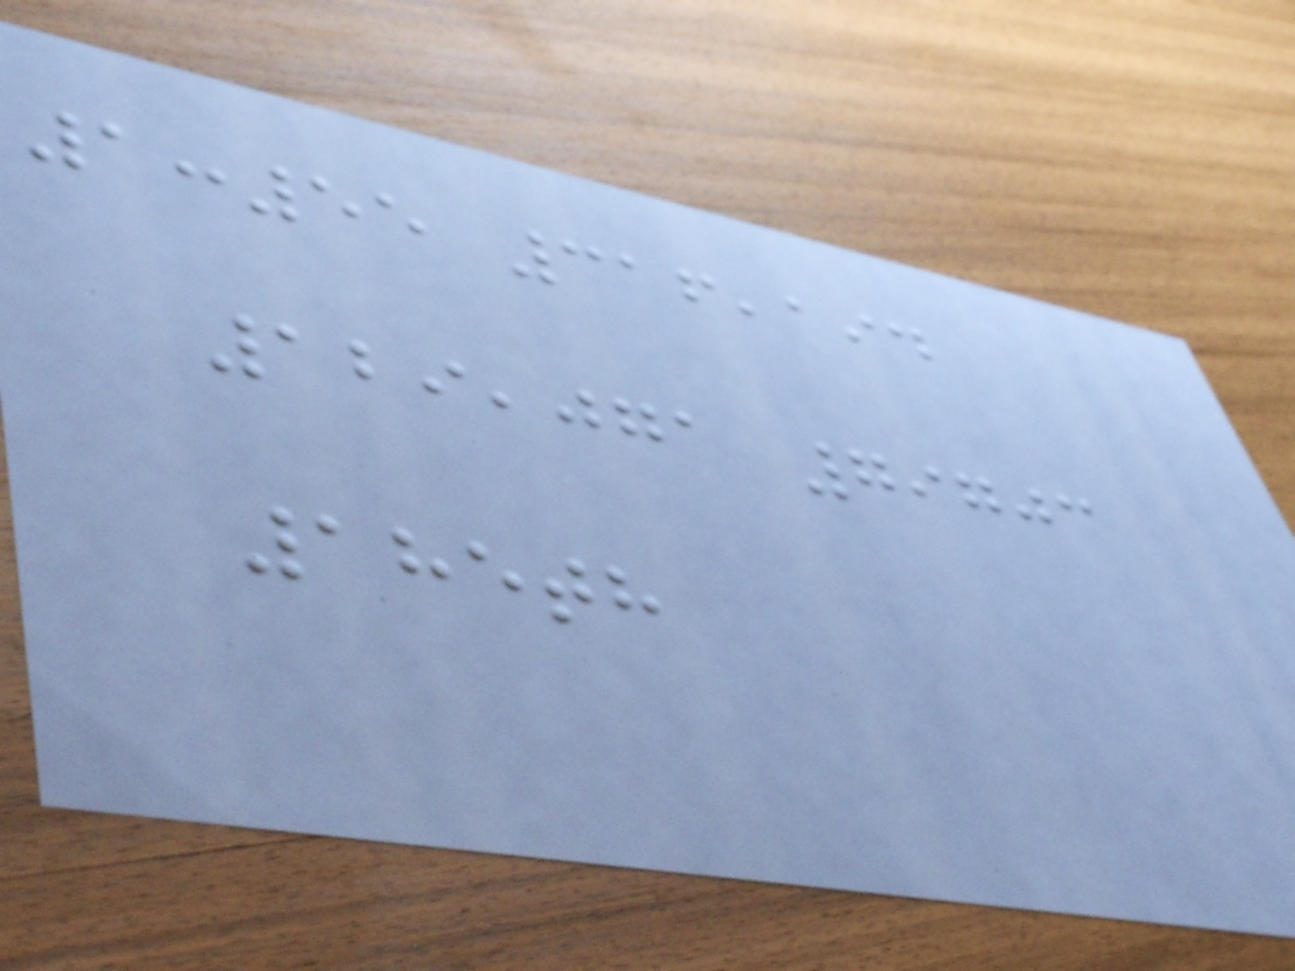1:55 316,194
129,071 79703
185th
